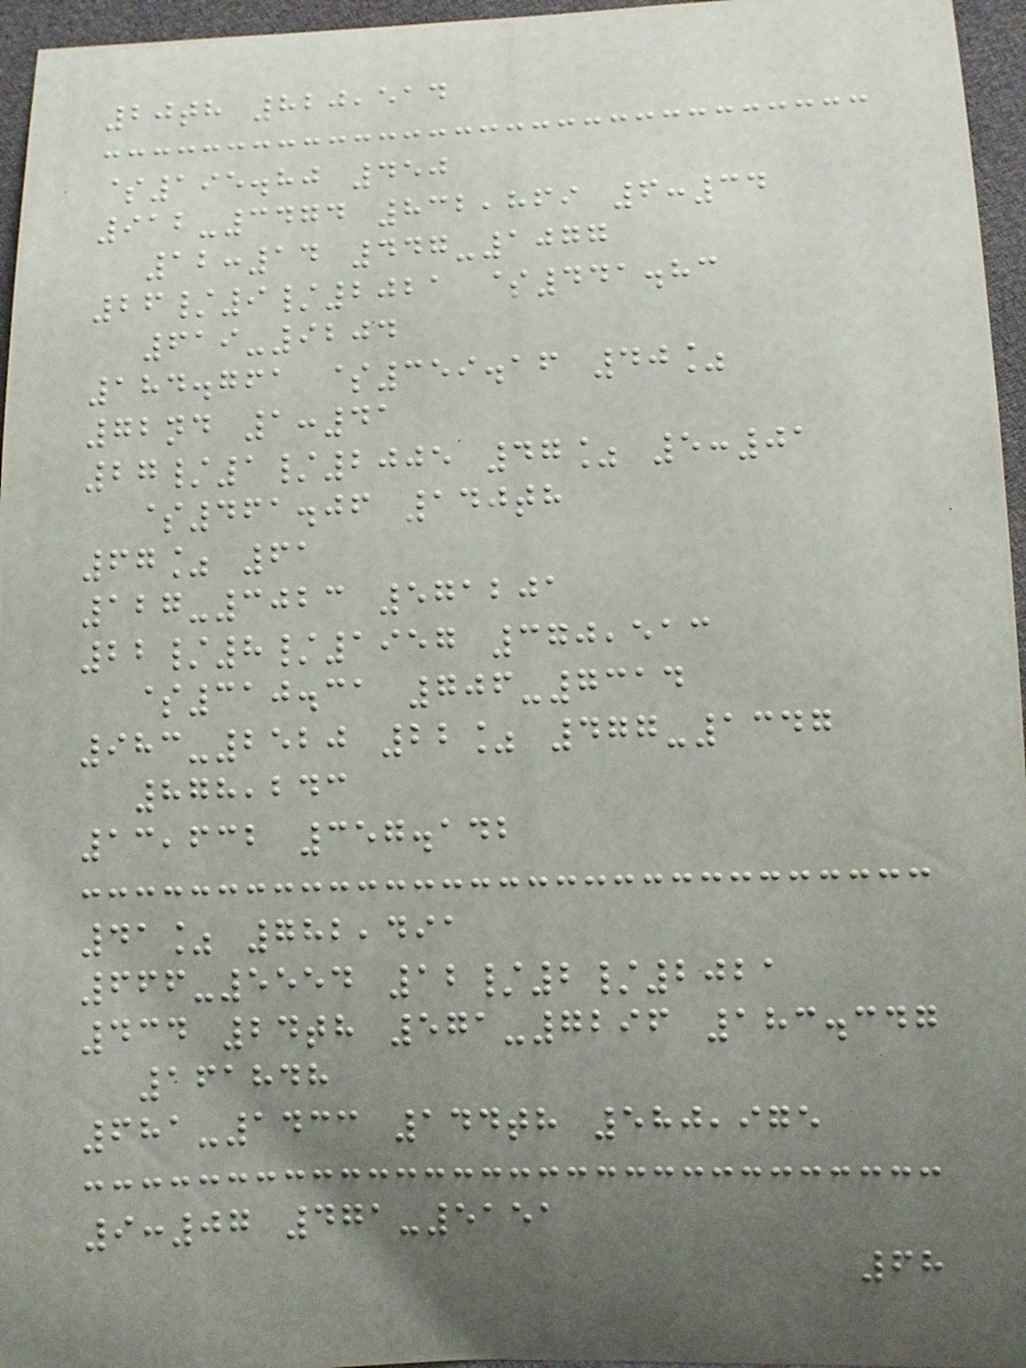20th 820,514
$195.80 450
912-3474 832,869 6:34
12:14 447-1077
26/9/2021 $441.83
619-9204
184.761 $359.16 40%
72nd 1:41
27/1/2005 47% 5:01
$461.06 140th
67% 61
127-3023 571201
22/8/1957 370,513
$310.31 706-7314
983-2520 22% 477-1347
878,243
13,632 357.142
41% 782,491
666-5554 12/2/2021
434 24th 571-7296 183.347
161848
681-1433 144th 580,975
9:07 471-5151
68
